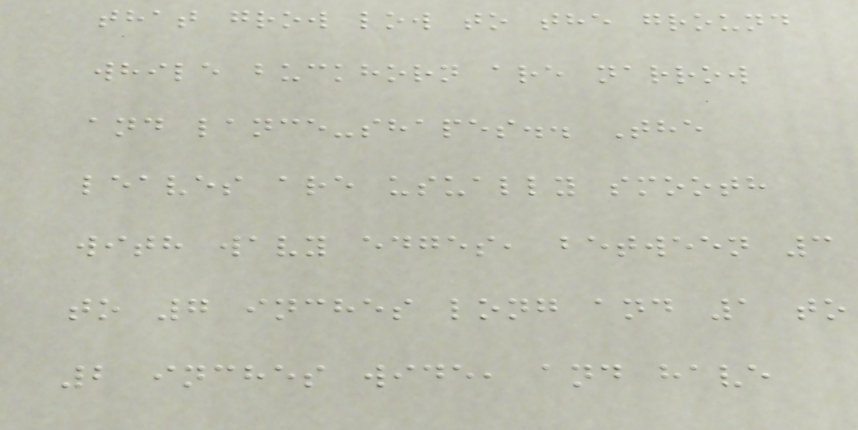that grow low to the ground
while buckhorn are narrow
and lance-shapes.. The
leaves are usually smooth
with wavy edges, between 3
to 7 inches long and 1 to
2 inches wide, and have
